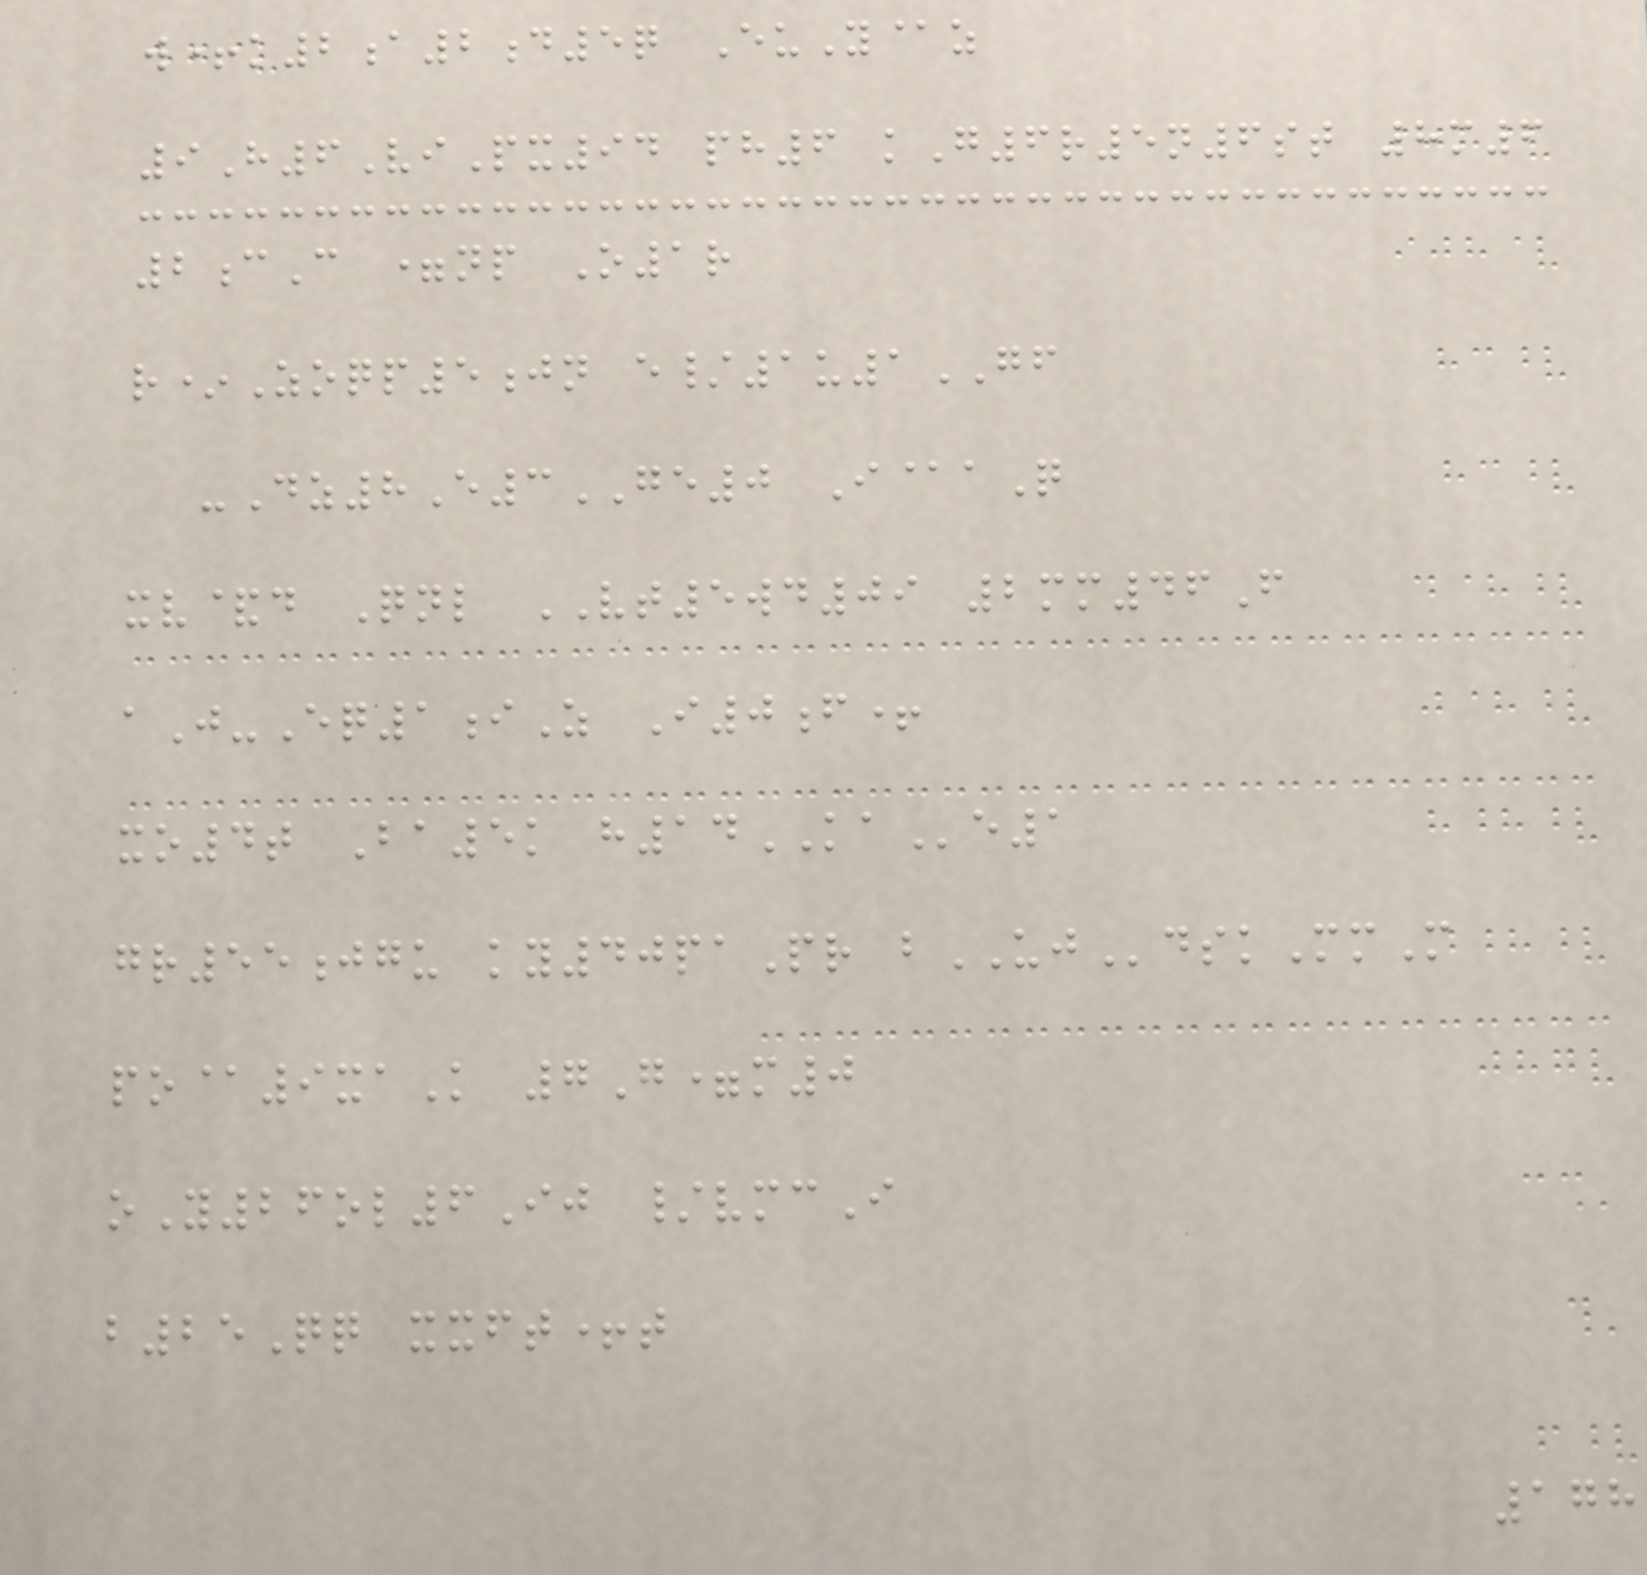w+k2a2d5q EuY@z
9H6ViPx94 ph6 kG6r5n6st 8m6
2cC =np O1r
r*Zoqp5jn e/1u1GF
-Dz8E3GE0 I@aQ
xv&d Qnl VT5wd09 2mm46F
aJ-Eq1iZ I0f+
xo4t Ba5k h14KAe1
gr55jgu ky40paPr bUJdskMmM
po@9xaK 7G=m0
oY26ol6Ij /vmcI
b25Qq xxft+t
178
